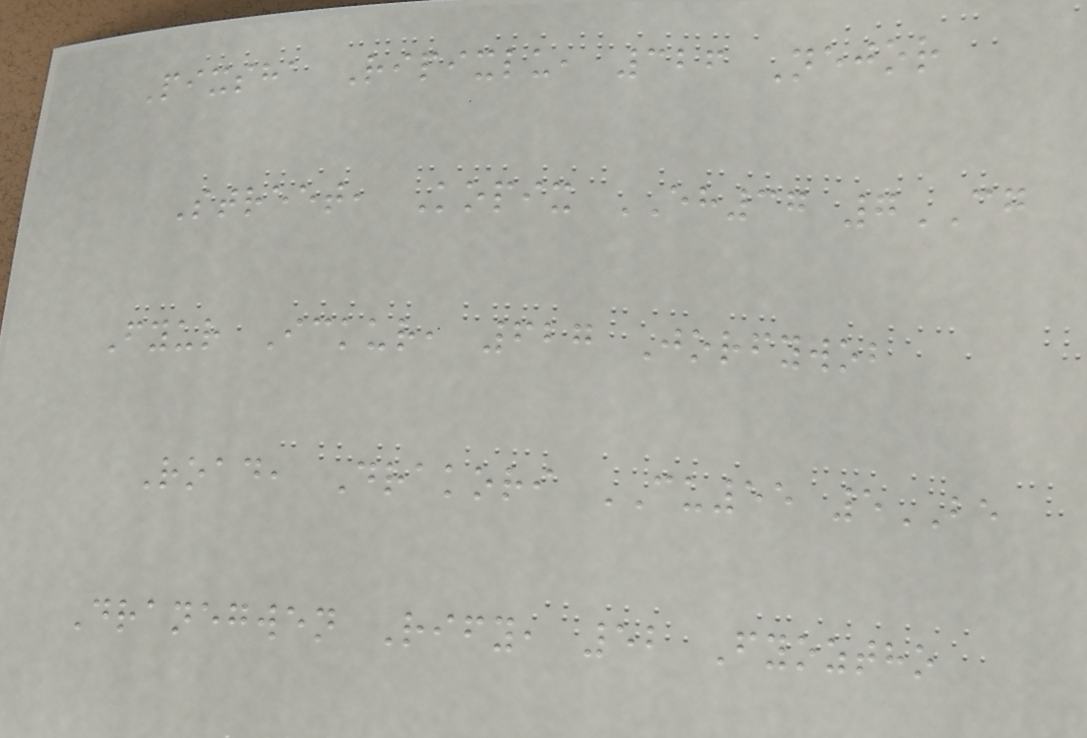Pixsha Ripixlu, 326 Nejor
Street, Kopix EH37 7CG
Fyur Ickur, 627 Jorfywob
Road, Drakori CU55 5BE
Dranegwen Rify, 52 Fyoztho
